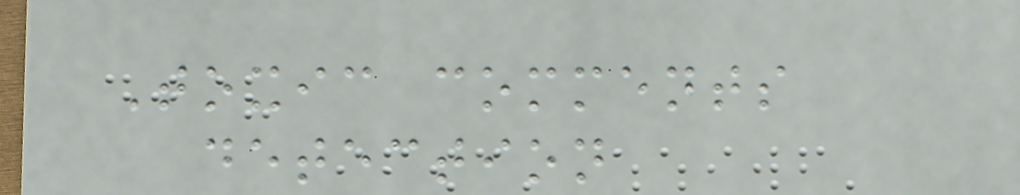Toxic comments
detection
